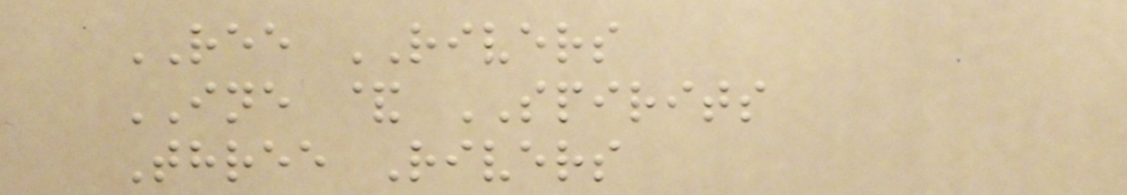REE RIVERS
INE & SPIRITS
Three Rivers
